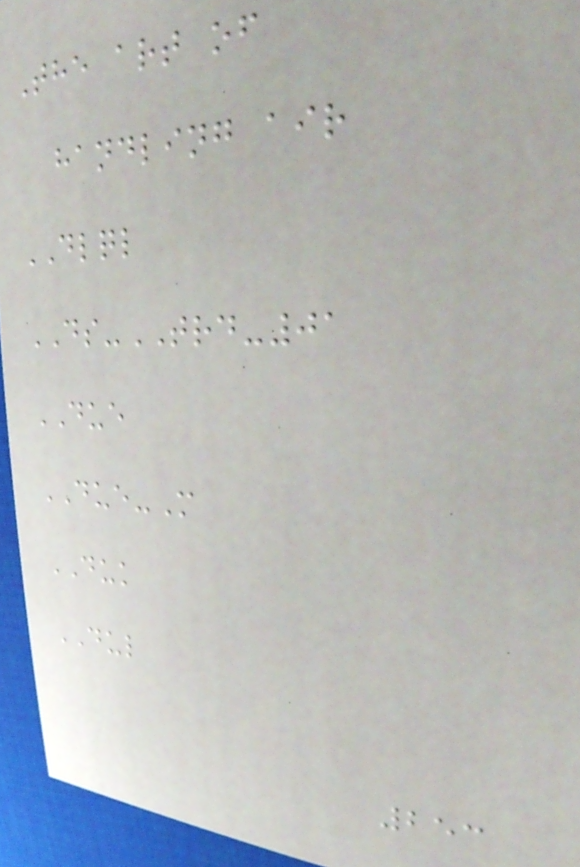The art of
handling air
DLQL
DS-TRD-01
DUE
DUE-M
DUK
DUL
253
